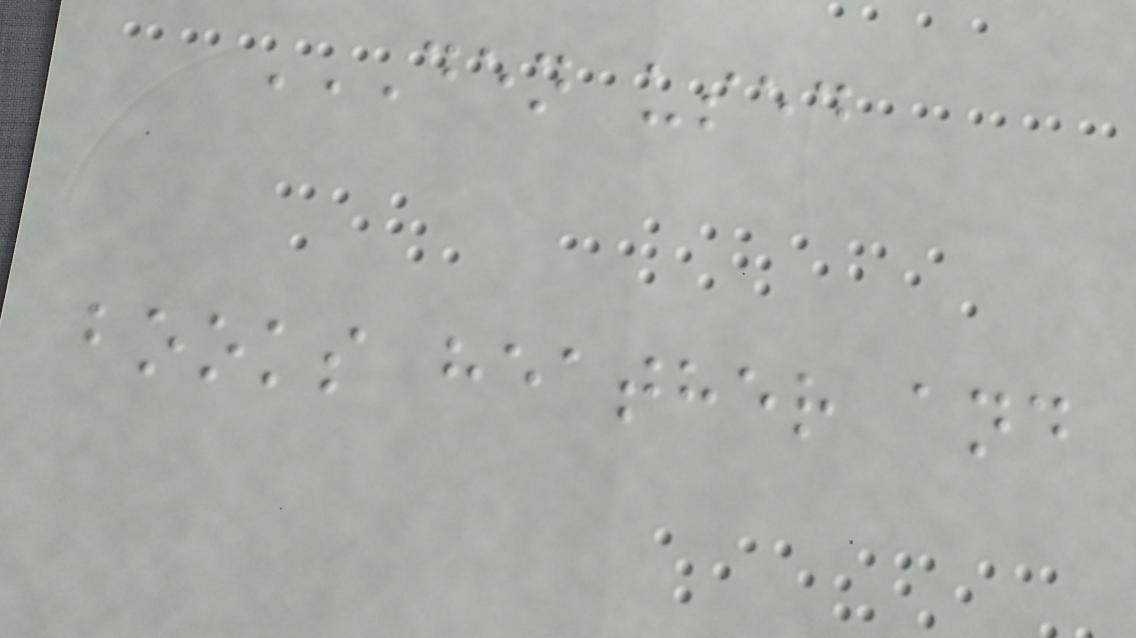DEN USED
BOOKS HEATHER AND
